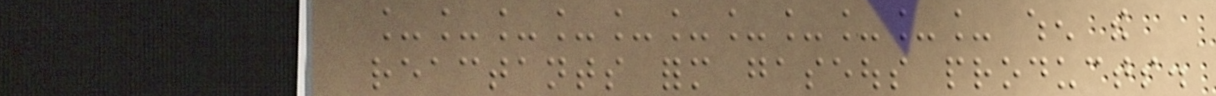___________ when the
reactants form gaseous products.
